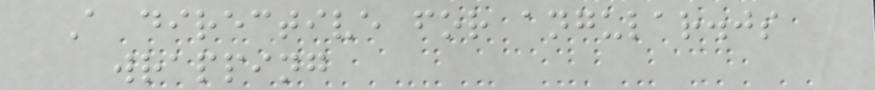A directive for angular.js
wrapping
